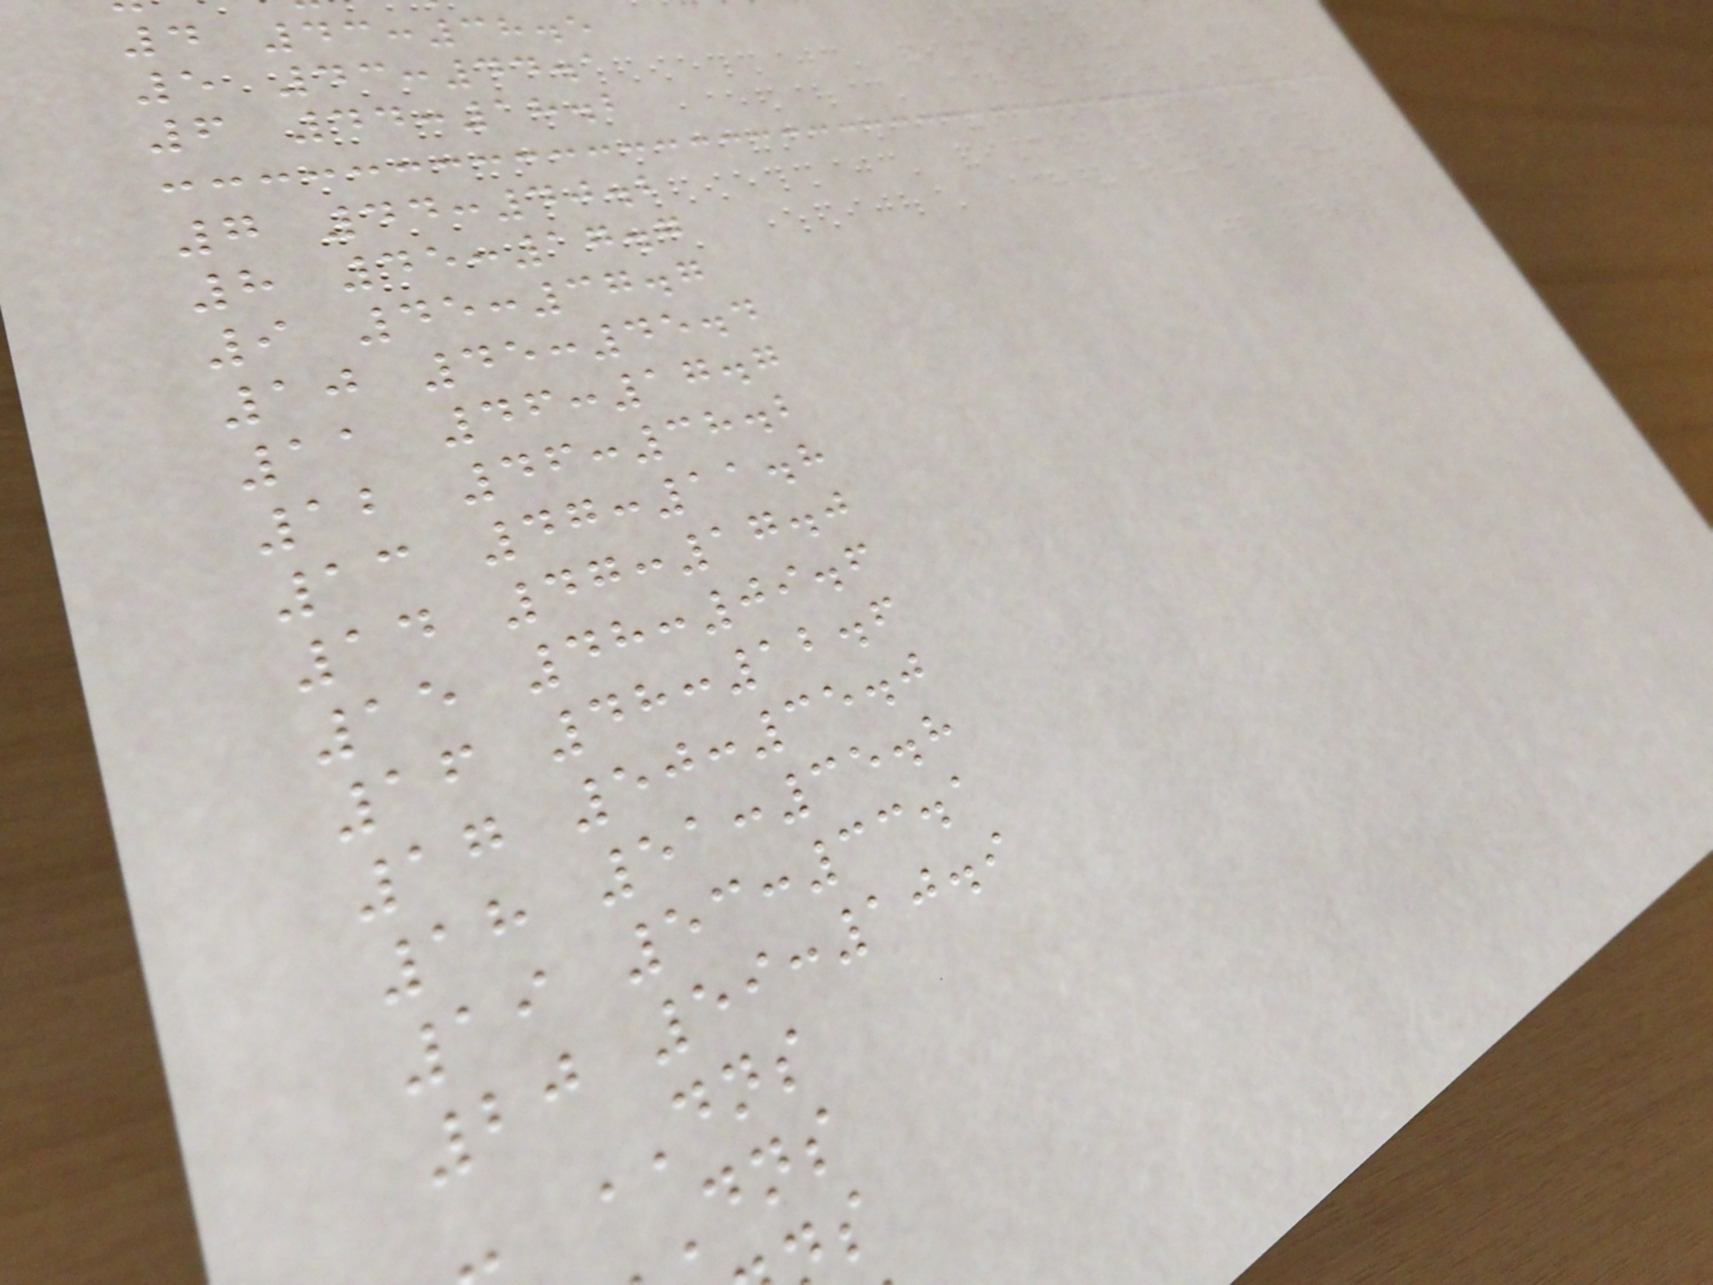4 43:38.5
5 43:44.1
6 44:18.2
7 44:40.2
8 45:17.7
9 45:37.7
10 45:45.4
11 46:17.7
12 46:38.2
13 47:11.8
14 47:17.0
15 48:09.6
16 48:12.6
17 50:35.0
18 51:35.8
19 53:33.1
20 59:10.9
DNS
